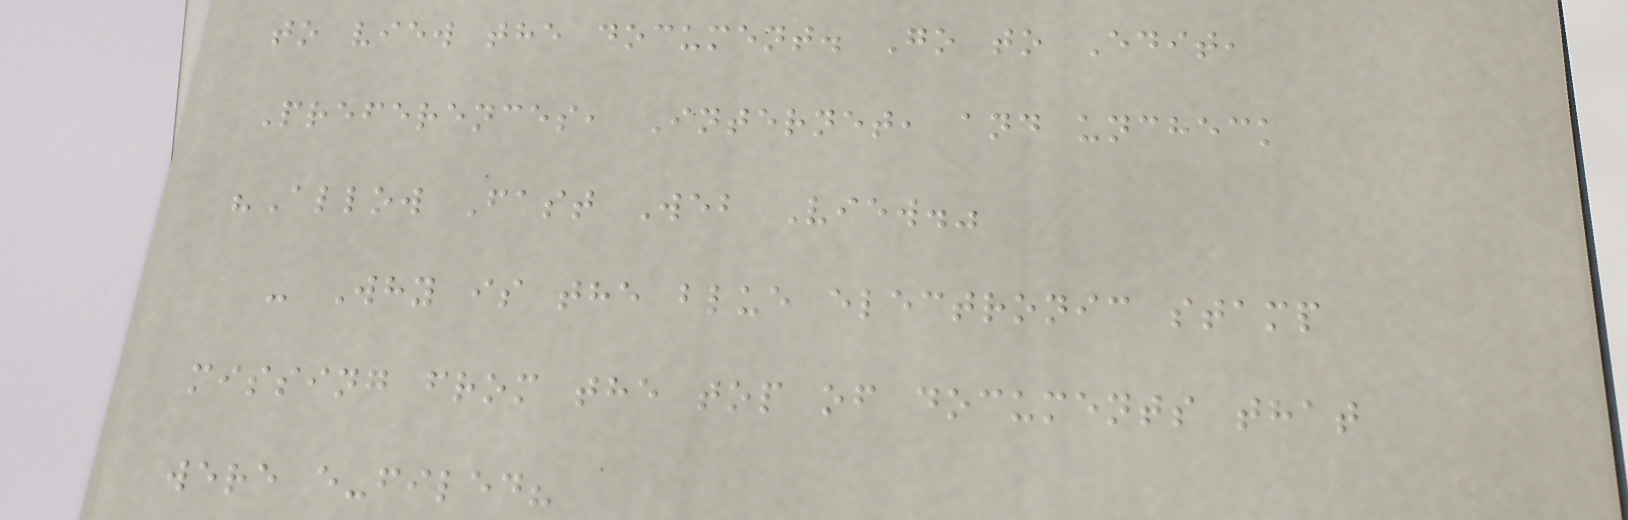to view the document. Go to Edit,
Preferences, Internet, and uncheck
"Allow Fast Web View."
- Why is the blue electronic stamp
missing from the top of documents that
were e-filed?
